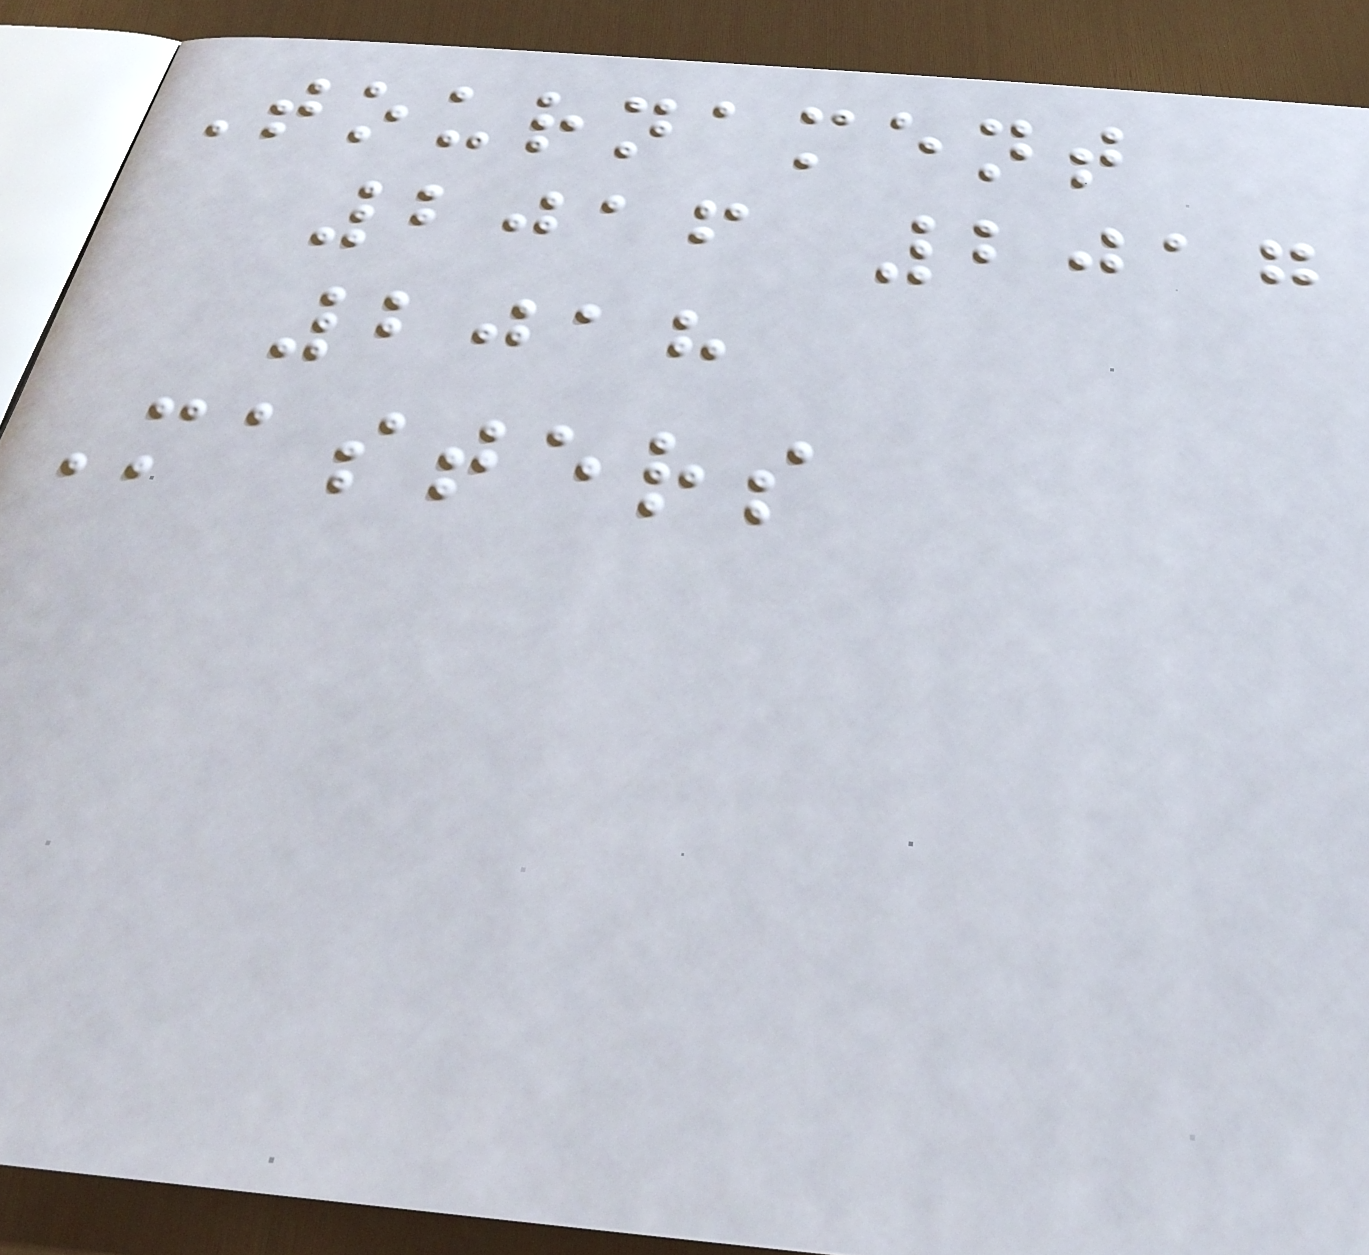Tournament
2016 2017
2018
Masters
